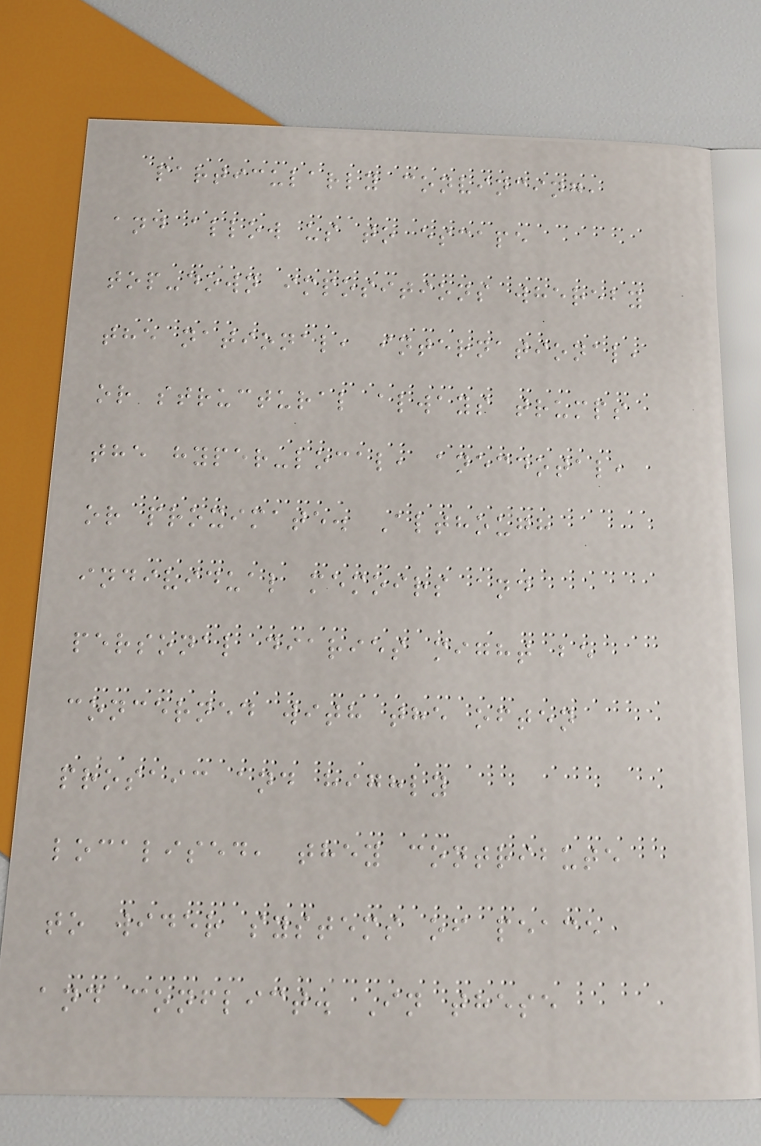particularly convincing,
and allow us to escape
top-down impositions whereby
the national, international,
or structural always trumps
the hyper-local, anecdotal,
or proximate. Although
individual memoirs and
personal diaries might be
concerned with the often
prosaic and highly
localised, they contribute
to wider systems of peace
and conflict. In these
